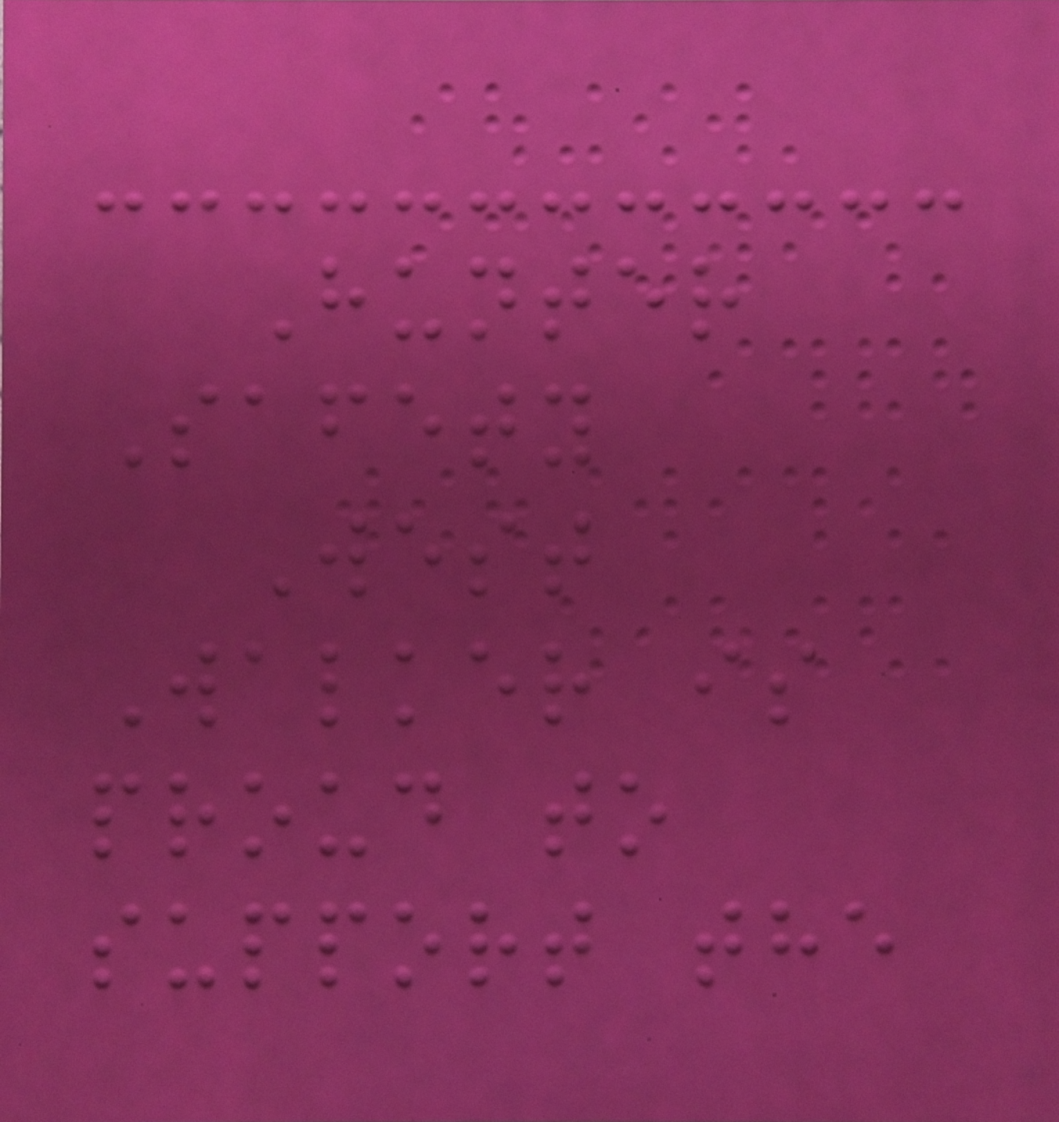Hunter
Safety
West
Walker is
proud to
support the
